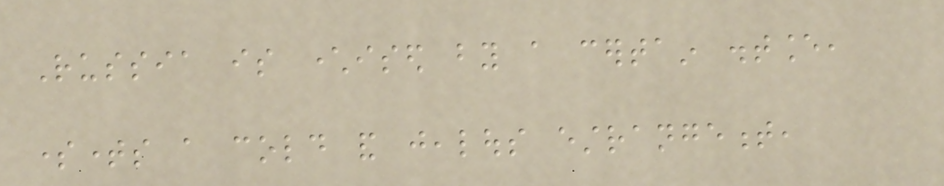Russia is characterised by a certain distance,
sometimes a cold and jealous estrangement,
